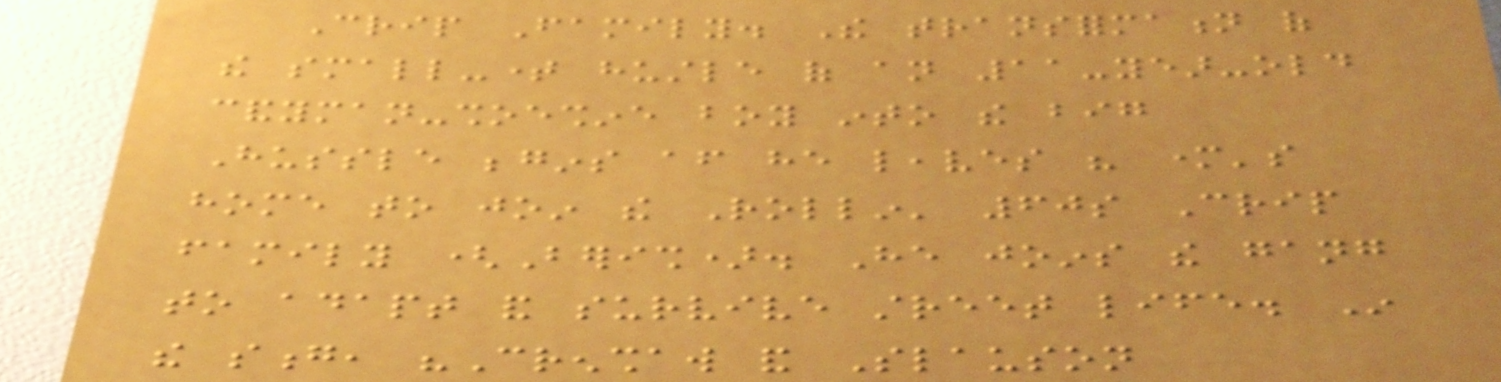Crip Family. The transformation of
the small-time hustle of an 11-year-old
candyman-shoeshine boy into the big
Hussle begins after he leaves his mother's
home to join the Rollin' 60s Crip
family (Berish). He joins the gang
to adapt and survive street life. In
the song, "Crenshaw and Slauson
